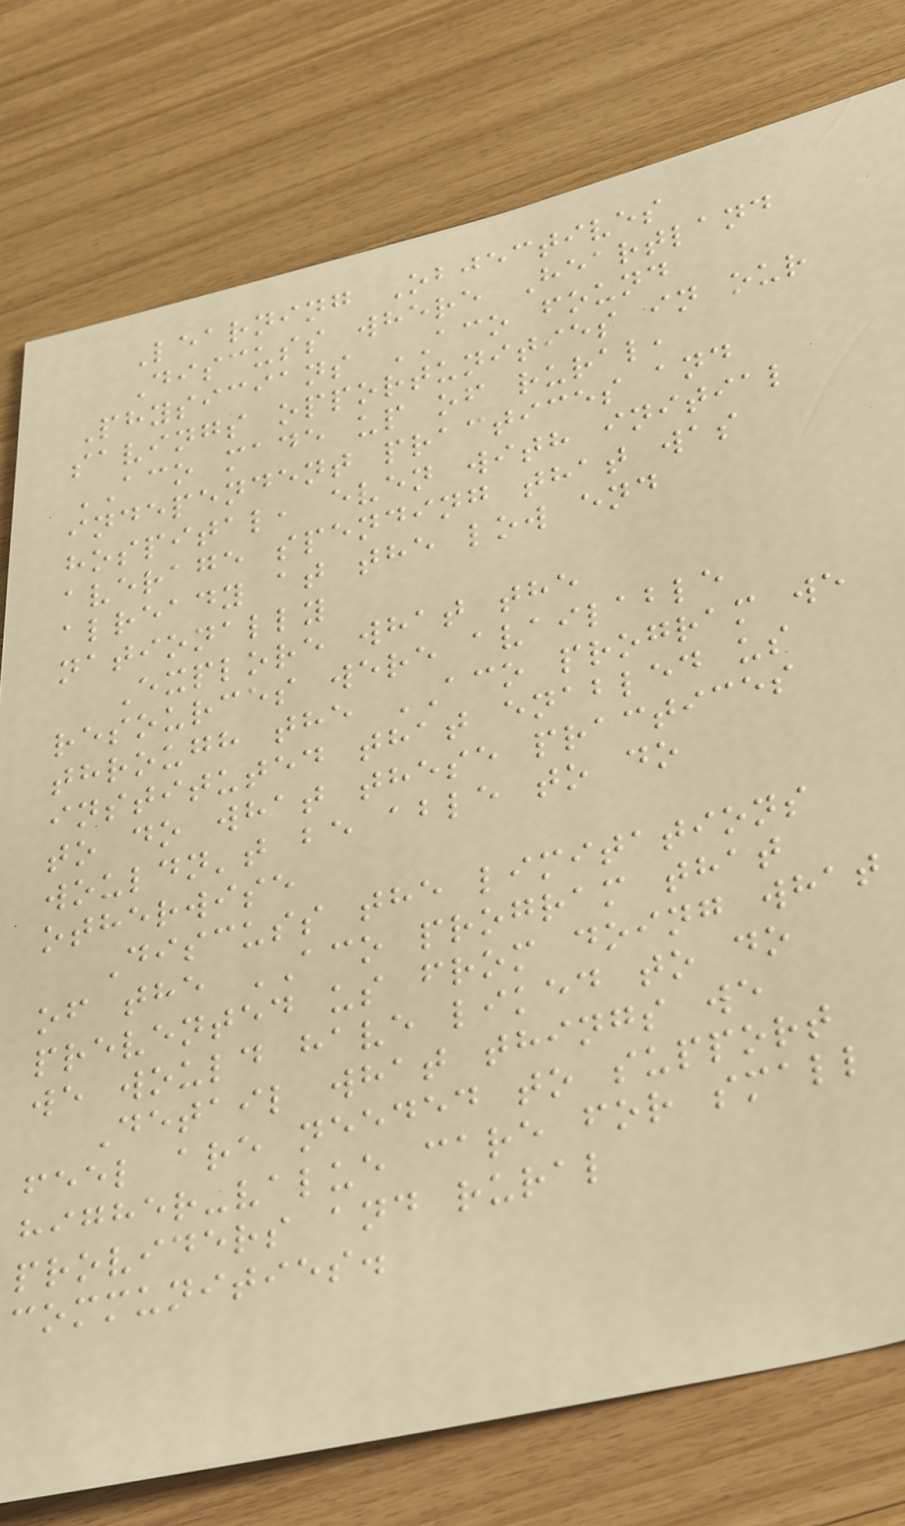Learning Objectives
Discuss where Heartland
Physicians ACO found
savings opportunities in our
ACO made up of rural,
independent practices and
hospital, even with initial
average spending that was
already at the low end
nationally
Explore what the
resources were available
through the ACO program we
instituted that enabled us
to do what these practices
wouldn't be able to do
otherwise
Discuss the limitations
of the ACO program that
prevented us from doing what
we would have liked to do
Detail what things we
feel are needed to support
higher-value care for small
providers and rural
communities.
